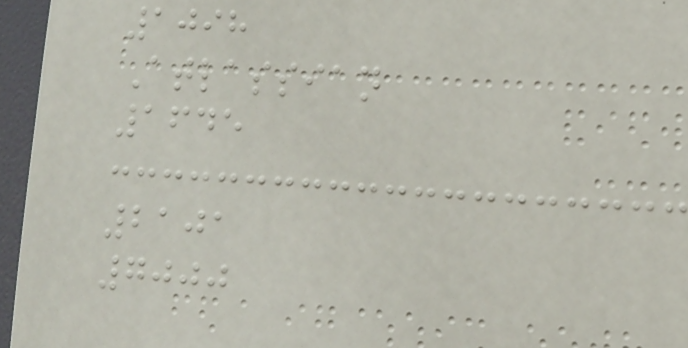1098
Atlassian
1645
2101
7000
